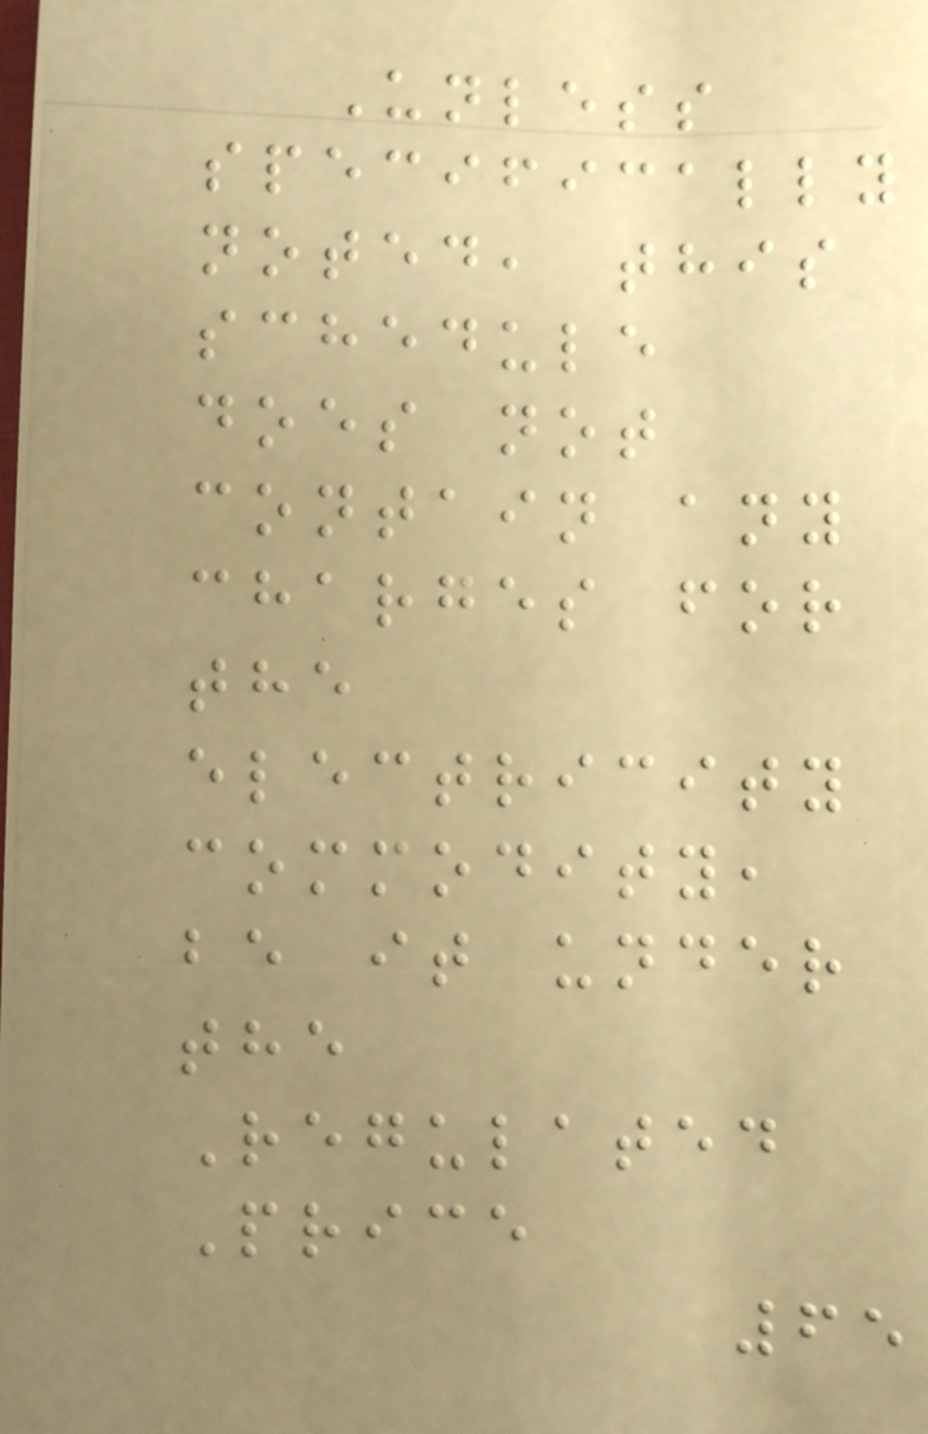Unless
specifically
noted, this
schedule
does not
contain any
charges for
the
electricity
commodity,
be it under
the
Regulated
Price
65
